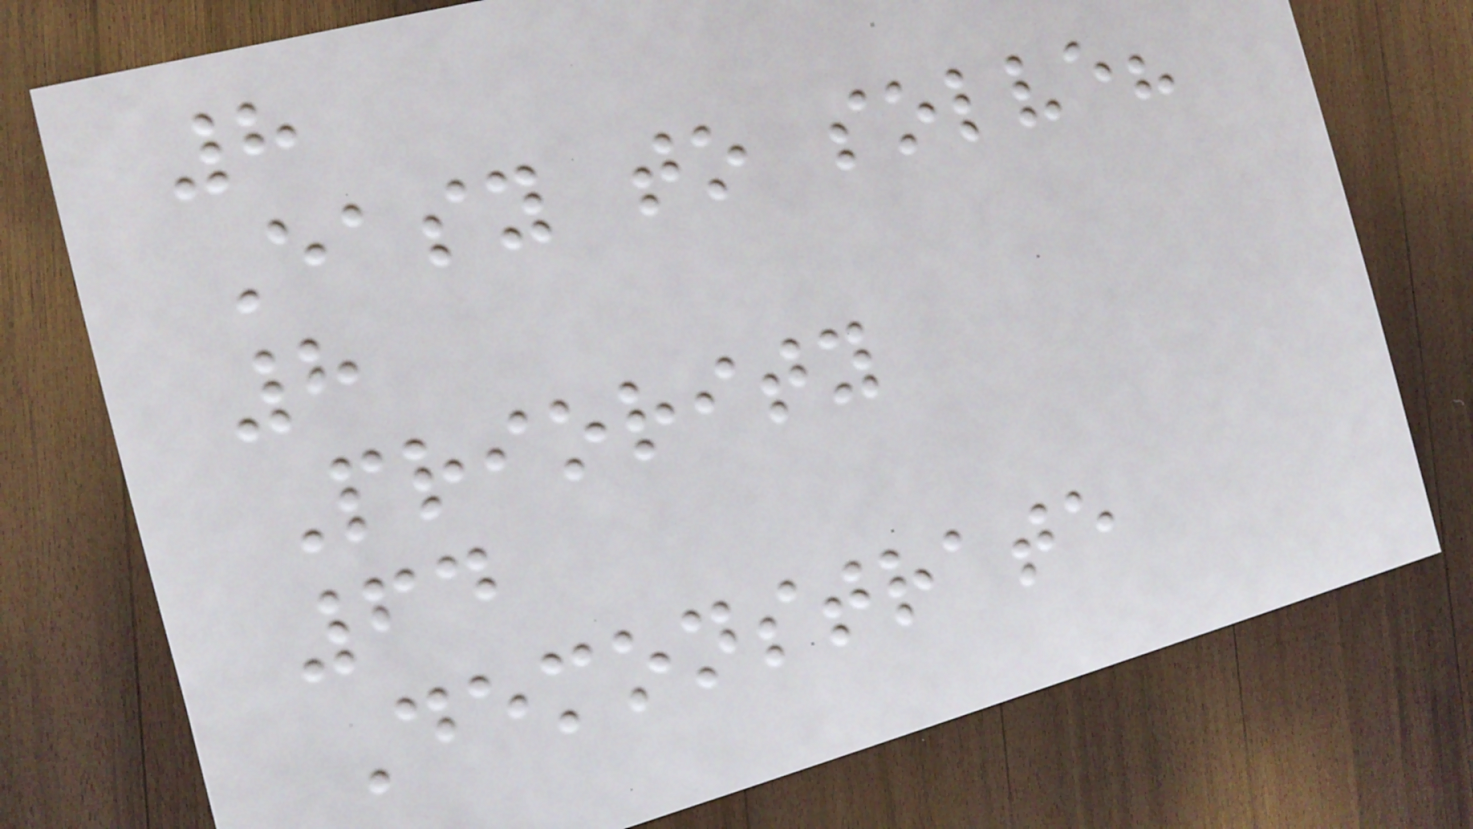8
Easy to solve?
8
Priority
64
Demonstrate
